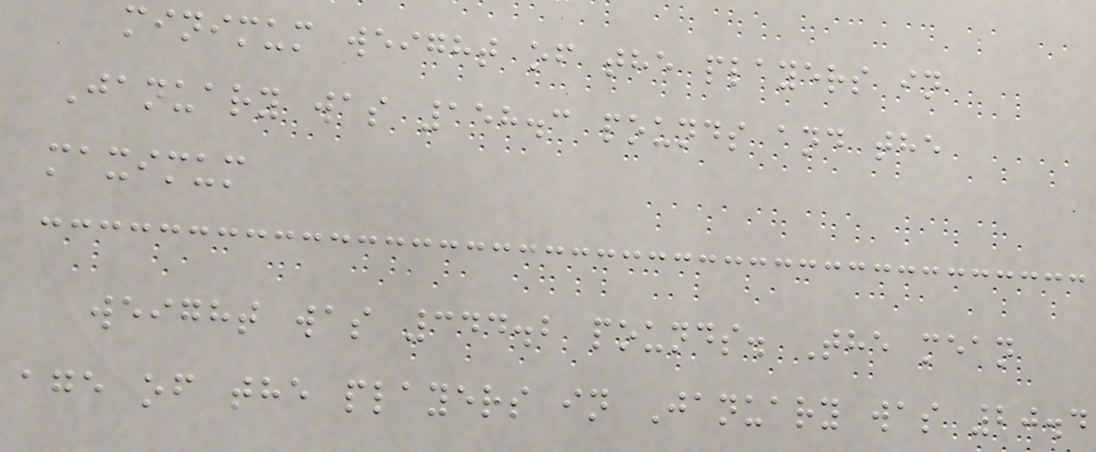minimum weight of the players in
January was 158.3 pounds and the
maximum
weight was 344.2 pounds. The mean
age of the players in January was 20.4
